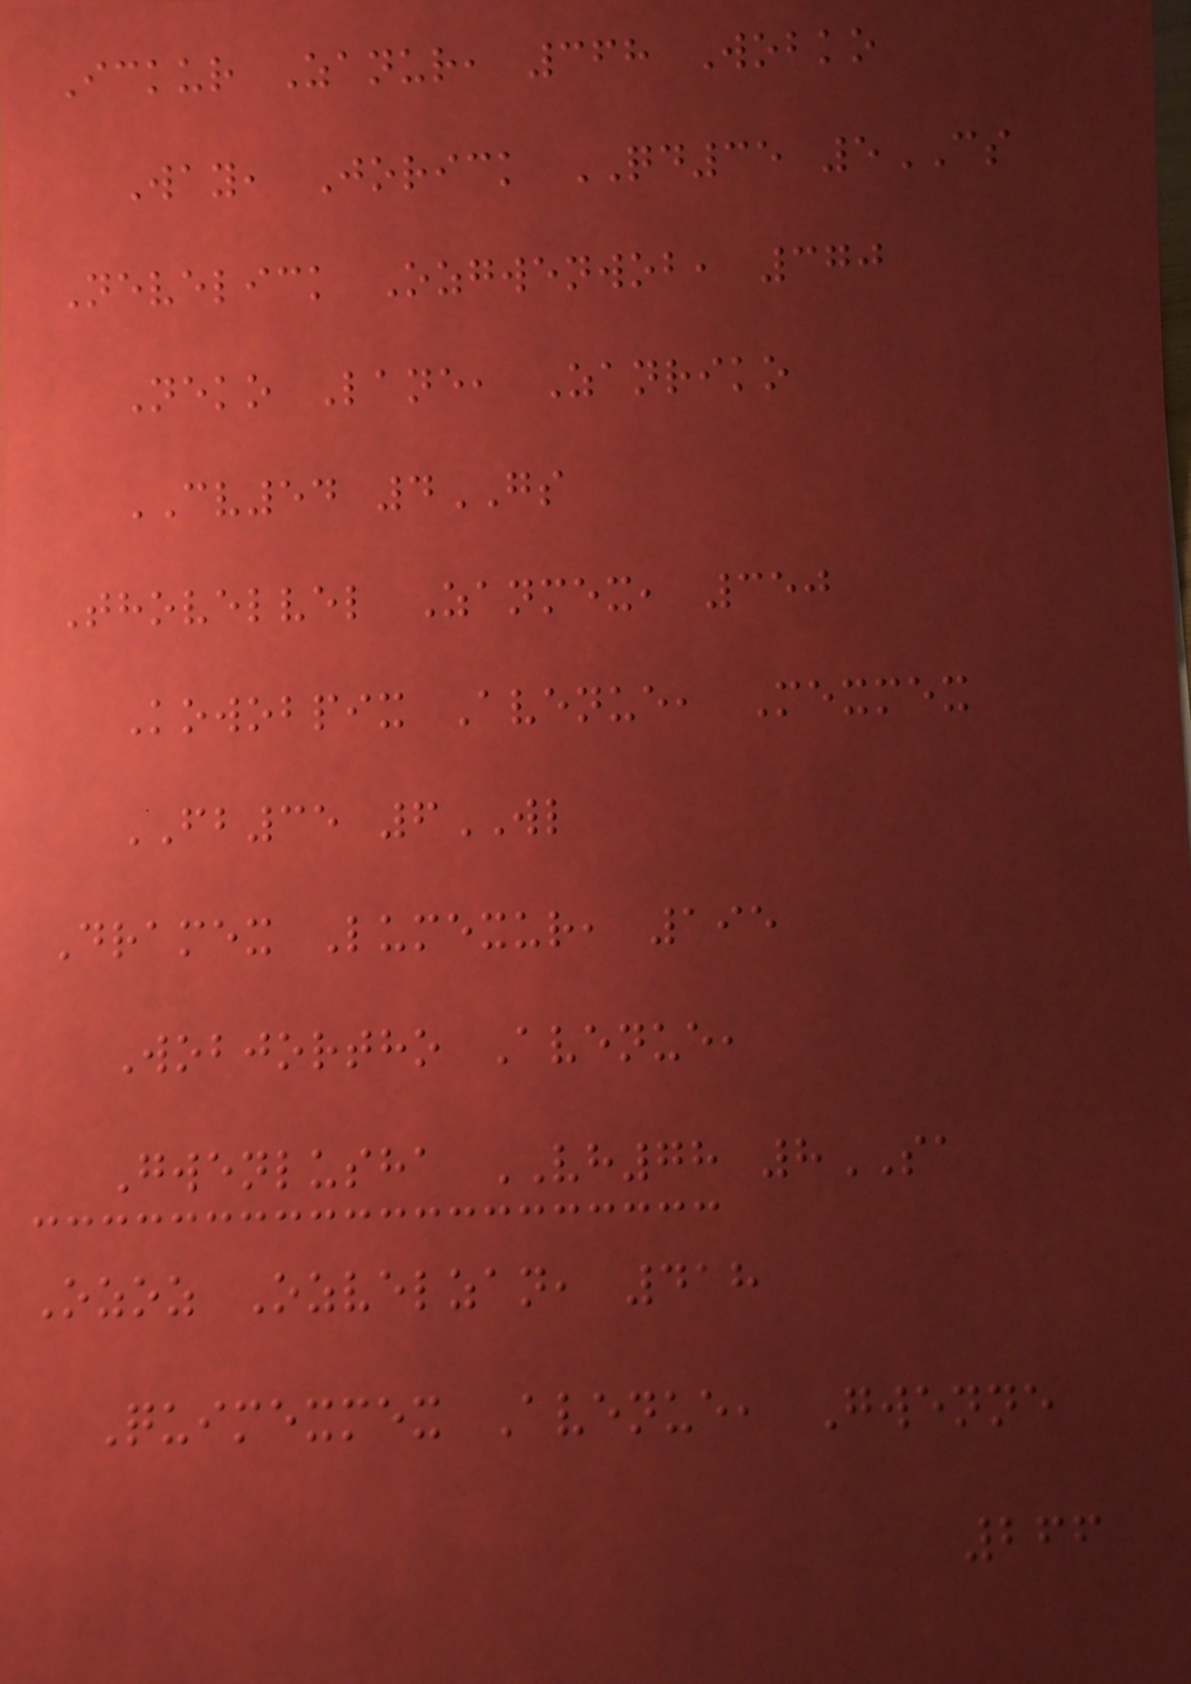Ickur Zanur, 368 Wobko
Way, Jorick QD35 5CS
Nevelick Ozgwenwob, 370
Neko Lane, Zanriko
CV54 4GS
Thovelvel Zanmex, 350
Kowobpix Avenue, Mexmex
FB35 6WL
Dramex Lumexur, 195
Wobjortho Avenue,
Gwenlusha VH78 8SA
Ozoz Ozvelzan, 418
Quimexmex Avenue, Gwenne
266
